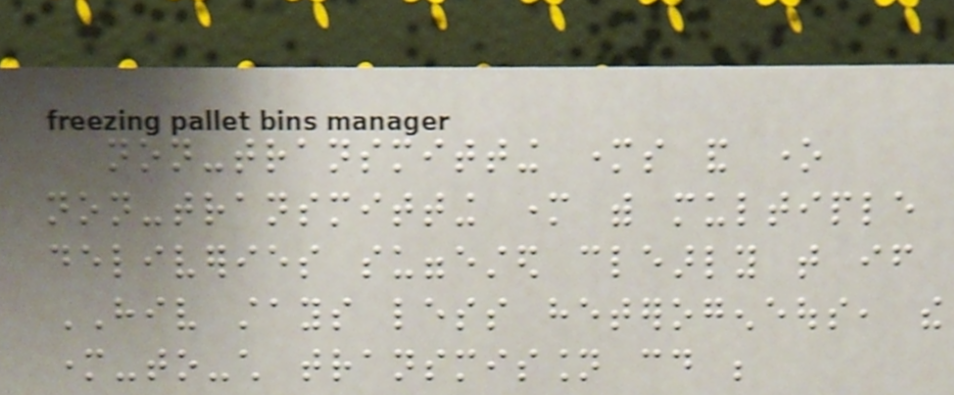non-transmitting mothers and one
non-transmitting mother with multiple
deliveries suggested clearly that if
HIV stays less heterogeneous, the
mother-to-child transmission could be
